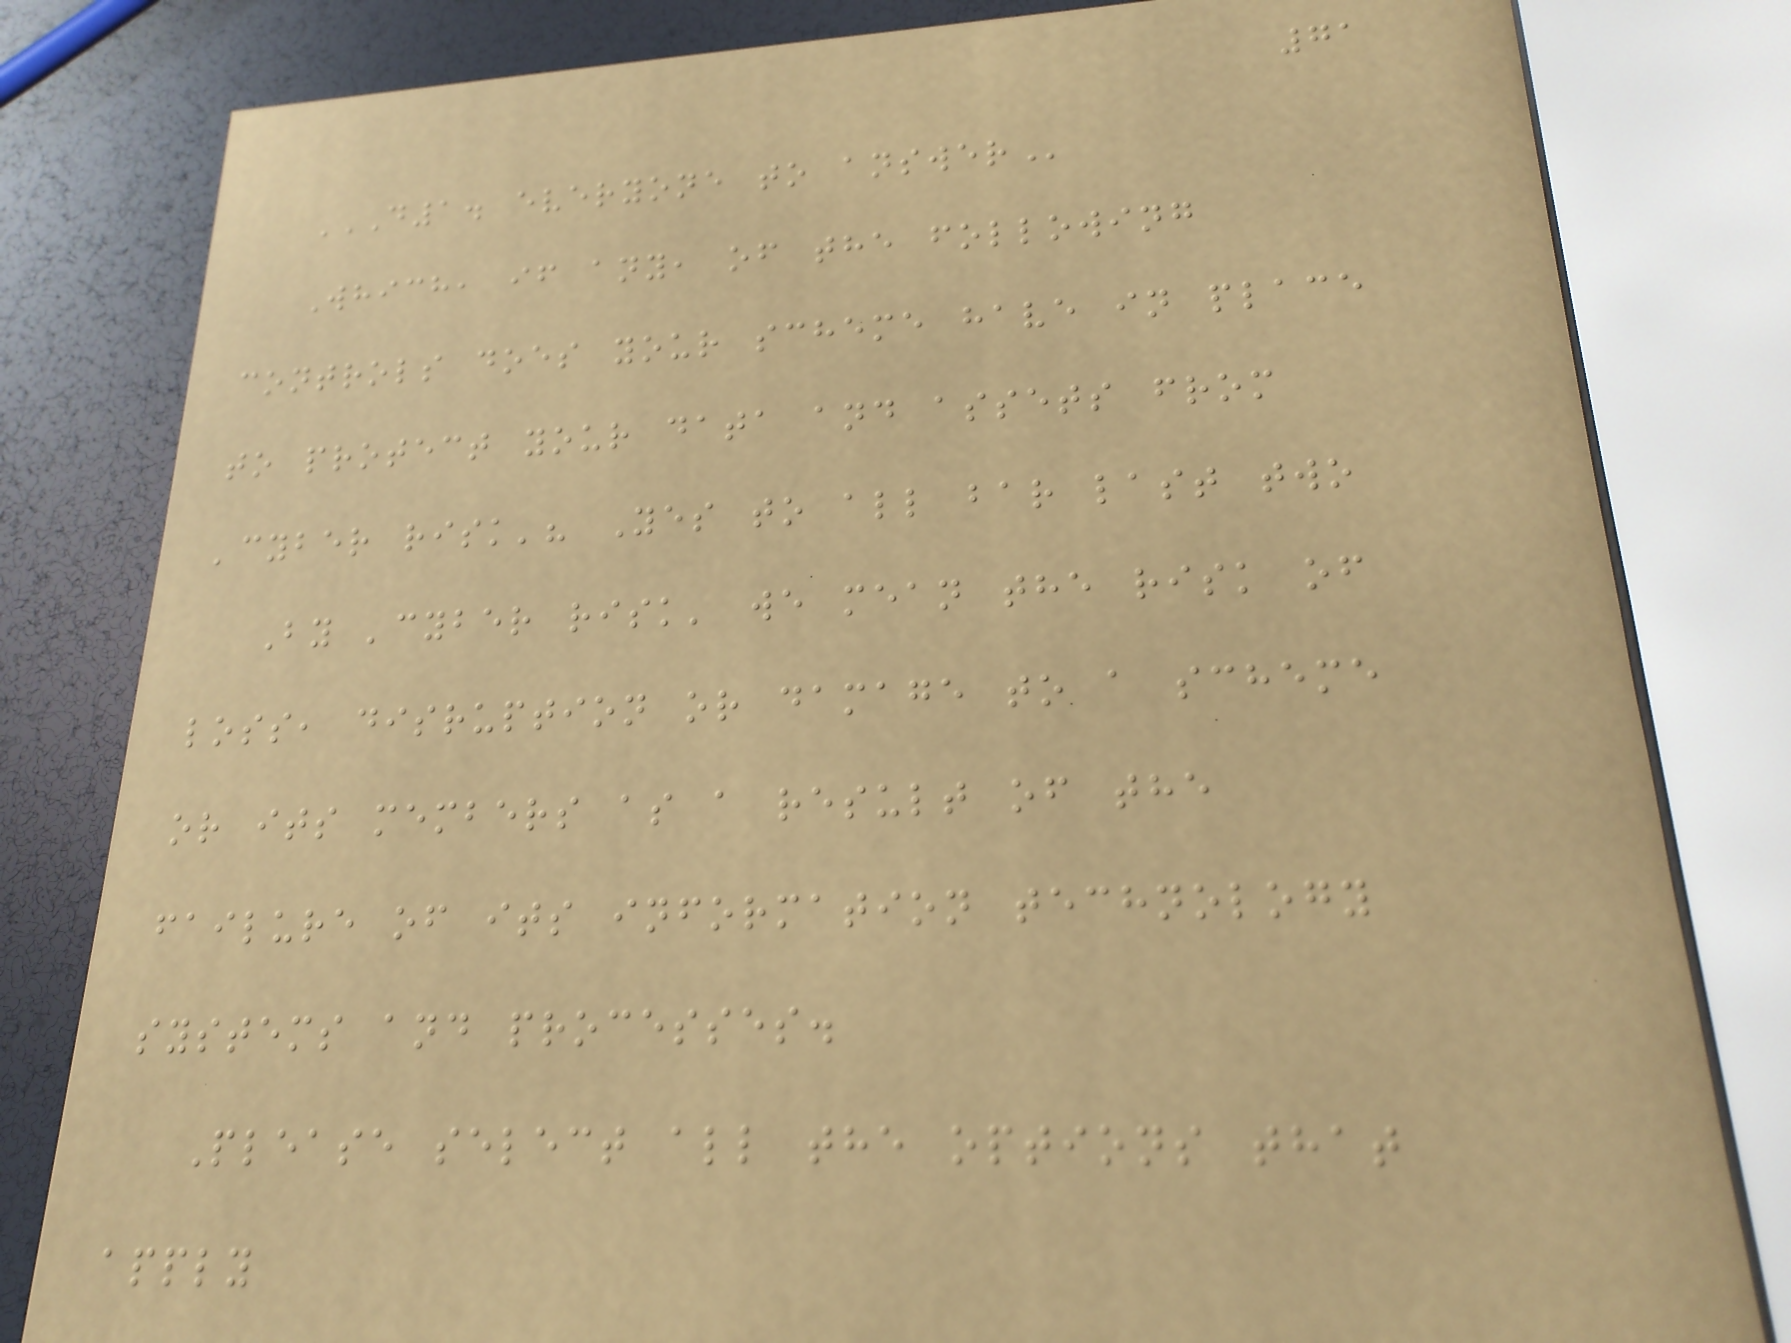71
D1. EVERYONE TO ANSWER
Which, if any, of the following
controls does your scheme have in place
to protect your data and assets from
'cyber risk'? Yes to all bar last two
By 'cyber risk' we mean the risk of
loss, disruption or damage to a scheme
or its members as a result of the
failure of its information technology
systems and processes.
Please select all the options that
apply
